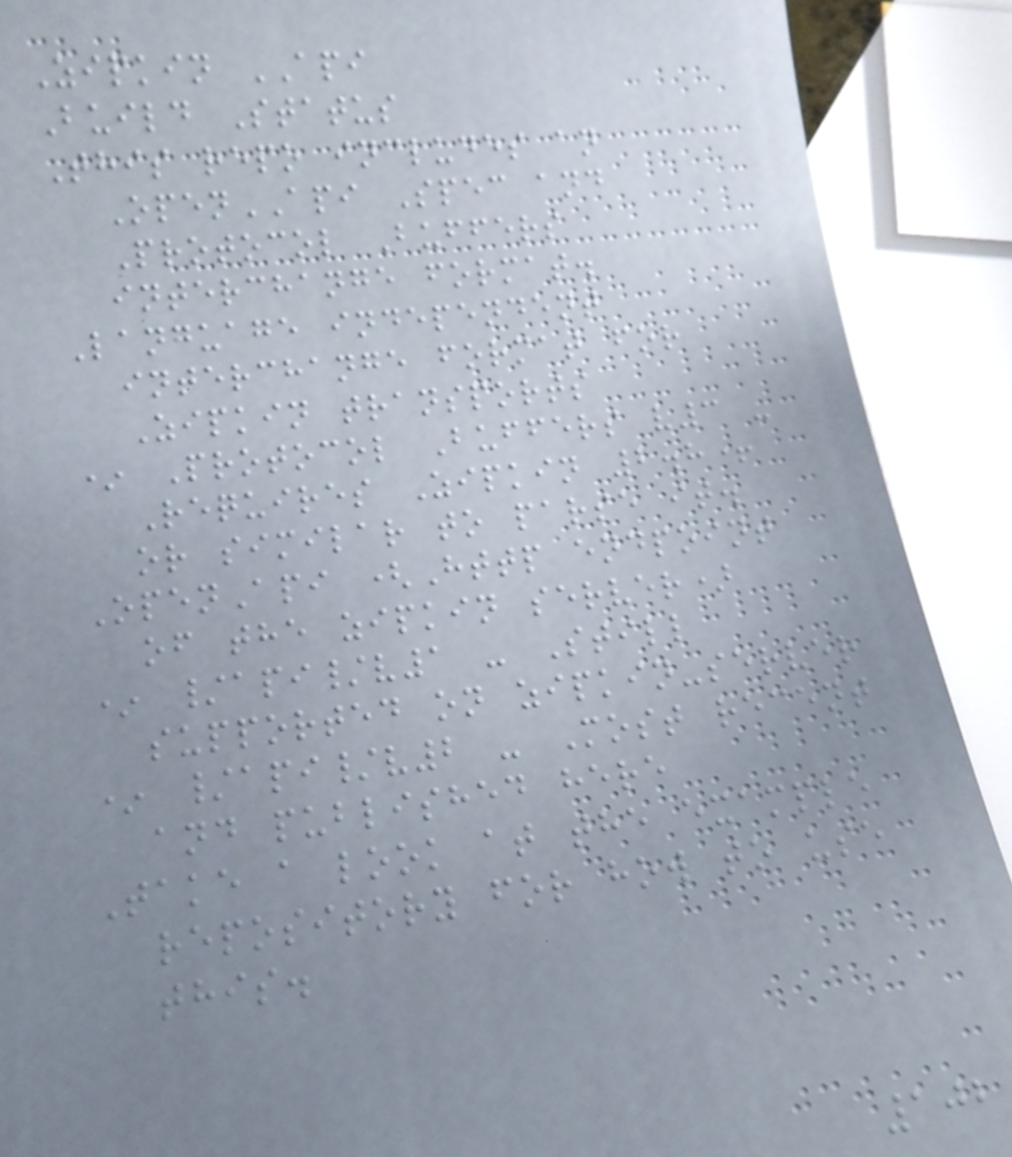Zipkin API
Build Status
This repo includes an
OpenAPI Spec and
Protocol Buffers
interchange format.
Language independent
interchange format for
Zipkin transports
* Protocol Buffers v3 -
Requires Zipkin 2.8+
or similar to parse it.
OpenApi (Http endpoint
of the zipkin server)
* /api/v1 - Still
supported on zipkin-server
* /api/v2 - Most recent
and published here
Take a look at the example
repository for how to use
this.
102
